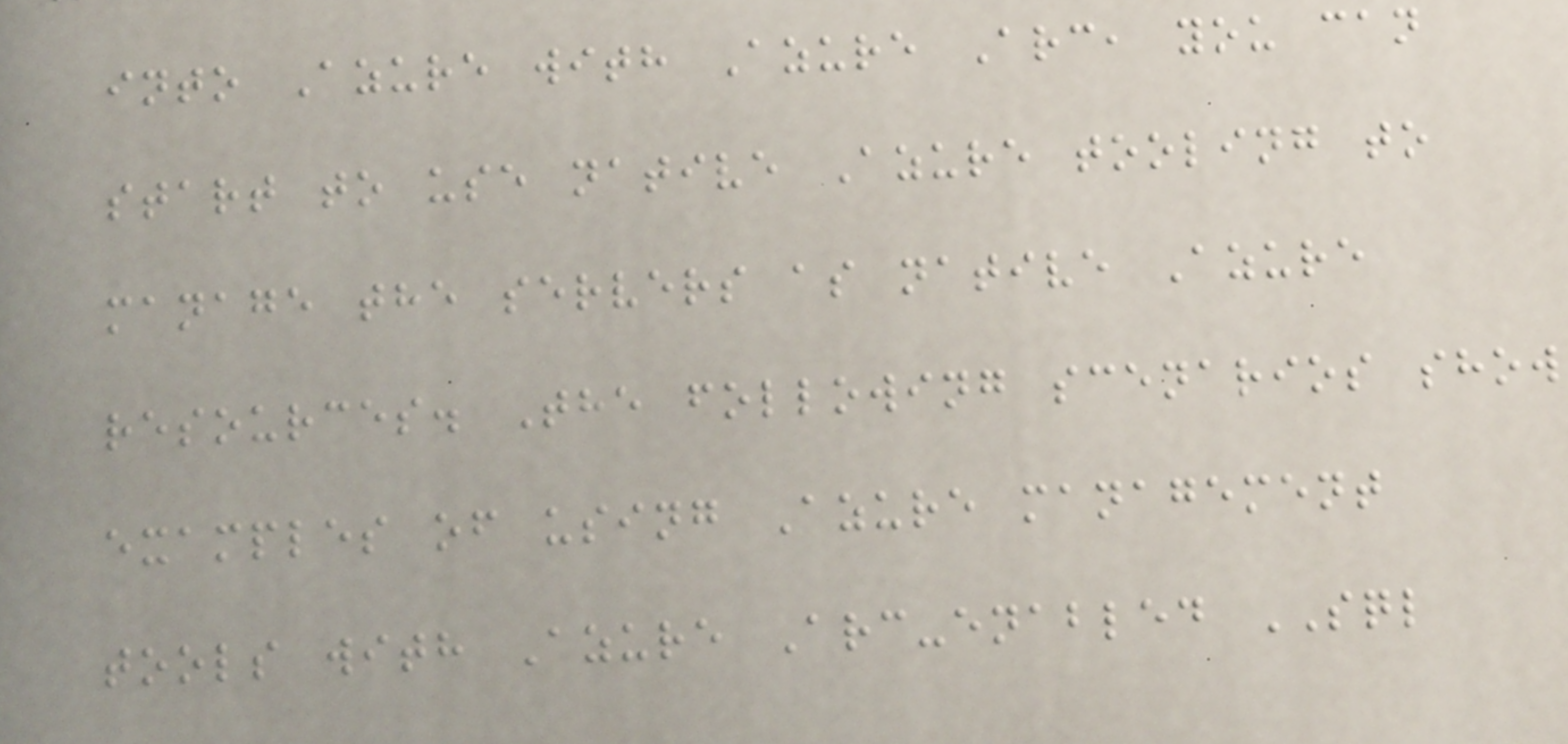into Azure with Azure Arc, you can
start to use native Azure tooling to
manage the servers as native Azure
resources. The following scenarios show
examples of using Azure management
tools with Azure Arc-enabled SQL
